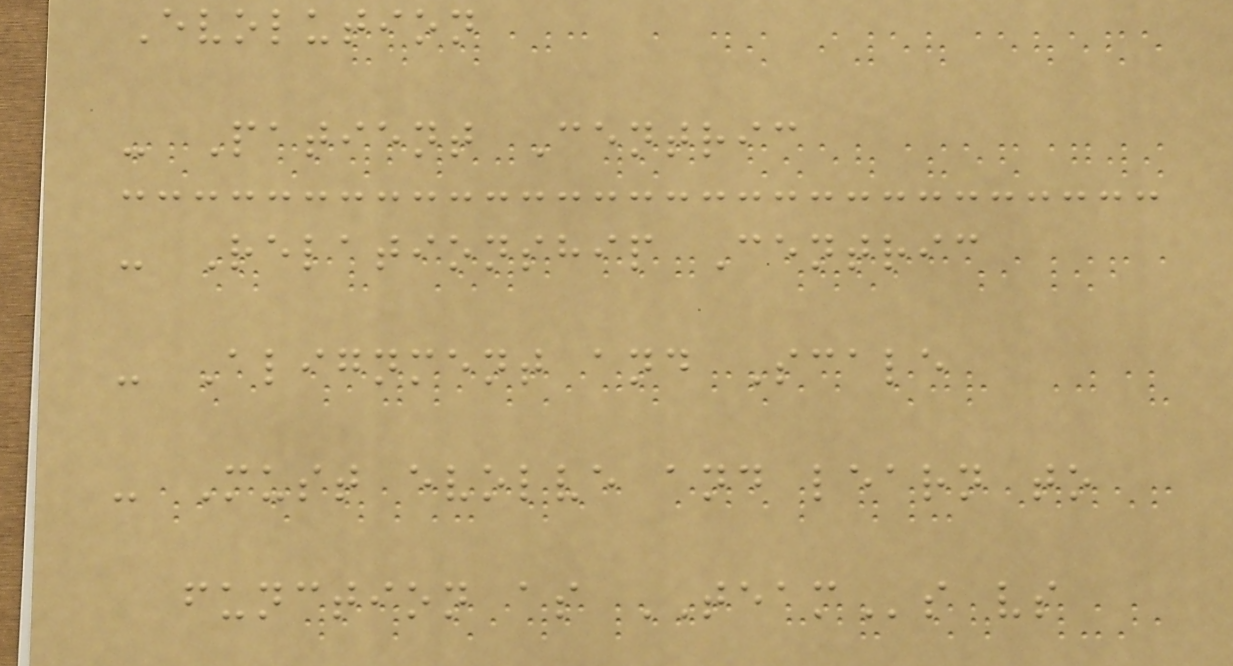Evolution
- Patient Centric
- Relationship Centric
- Alignment and Scale
- Must evolve and learn to
function as TEAMs vs
